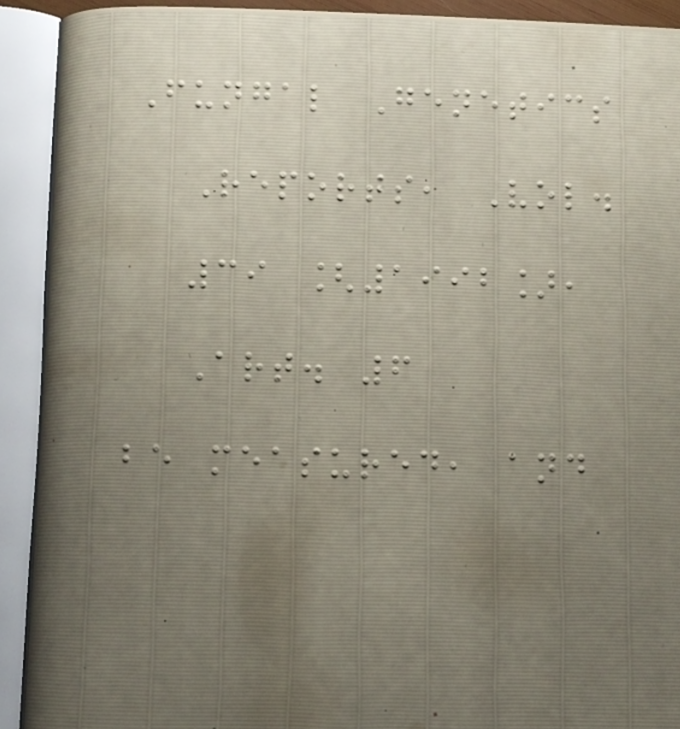Fungal Genetics
Reports, Vol.
39 [1992],
Art. 6
be measured, and
